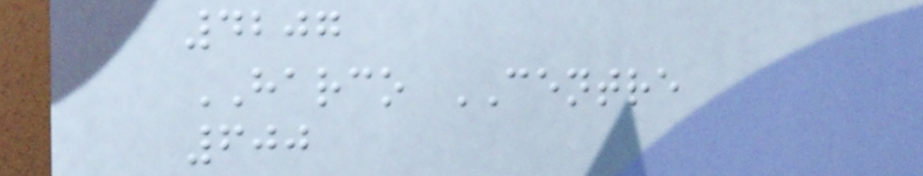4207
HARCO CENTRE
600
